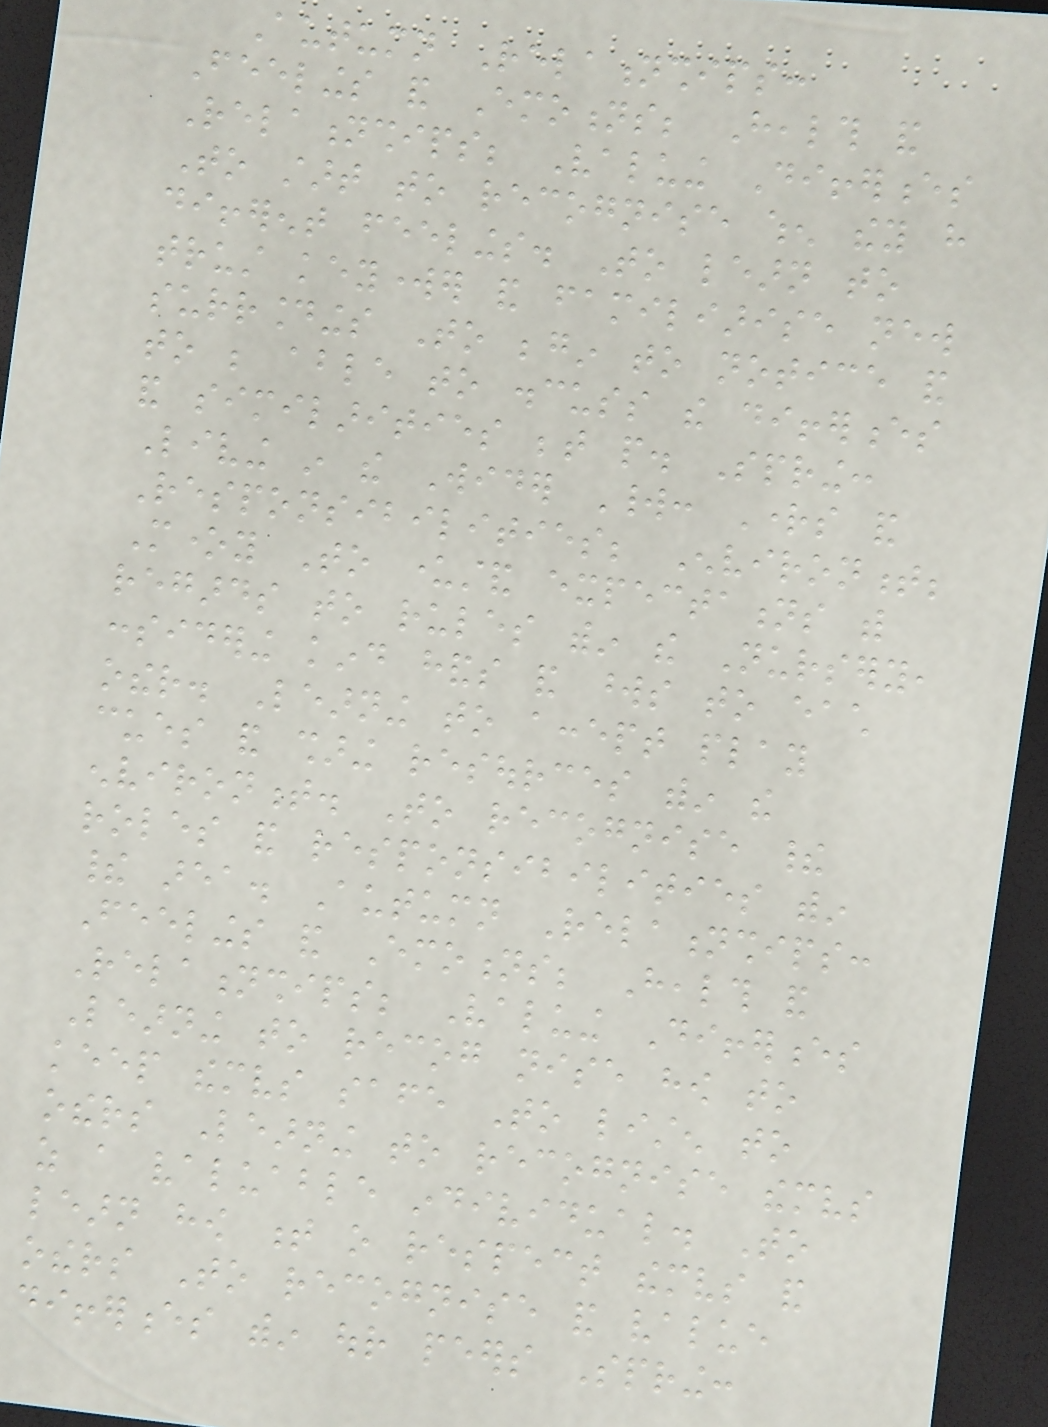Autumn Relationships:
Feelings and Emotions; Health and
Relationships; Valuing Differences
To start to recognise when they have
different feelings. To learn to
trust keyworker and familiarise new
surroundings To begin to notice and
to be able to discuss the differences
and similarities between people. Spring:
Living in the Wider World: Rights and
Responsibilities; Environment;
Money To understand expectations with
regards to rules within the Nursery,
considering kind hands and words to each
other. Learning to accept play
cues and sharing resources within the
environment. To recognise their
roles and responsibilities within
their area. Autumn Relationships:
Feelings and Emotions; Health and
Relationships; Valuing Differences
Learning to recog nise how to
keep themselves safe To listen to
others Learning to recognise themselves
as a valuable individual. To
learn how t o respect themselves and
others To recognise and value
differences within our peers Spring:
